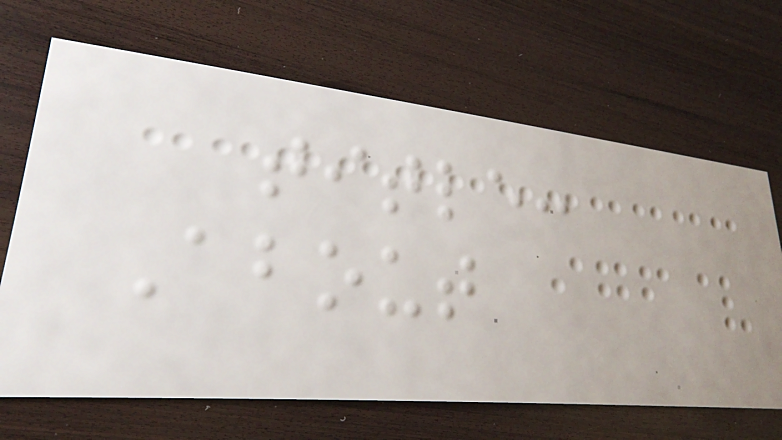title:
About
